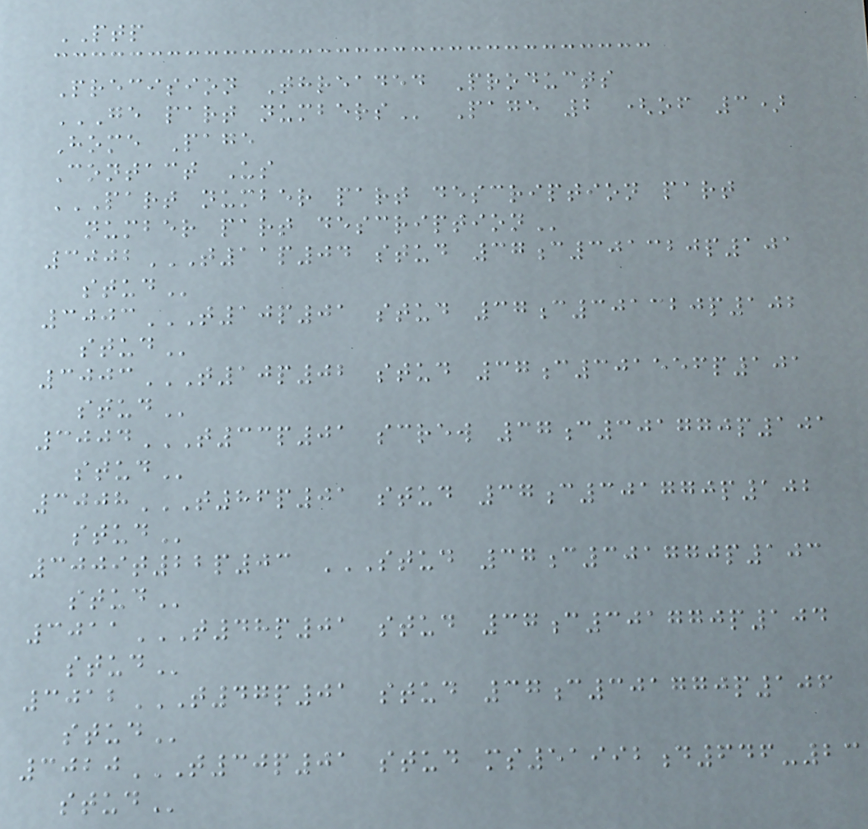PTP
Precision Threaded Products
GE PART NUMBERS Page 2 (of 3)
Home Page
Contact Us
PART NUMBER PART DESCRIPTION PART
NUMBER PART DESCRIPTION
3002T11P04 STUD 37C301320P101
STUD
3003T10P01 STUD 37C301320P102
STUD
3003T10P02 STUD 37C301556P101
STUD
3004T33P01 SCREW 37C301770P101
STUD
3008T86P01 STUD 37C301770P102
STUD
3009t22p03 STUD 37C301770P103
STUD
3011T48P01 STUD 37C301770P104
STUD
3012T47P01 STUD 37C301770P106
STUD
3020T30P01 STUD MS51992D646-23
STUD
